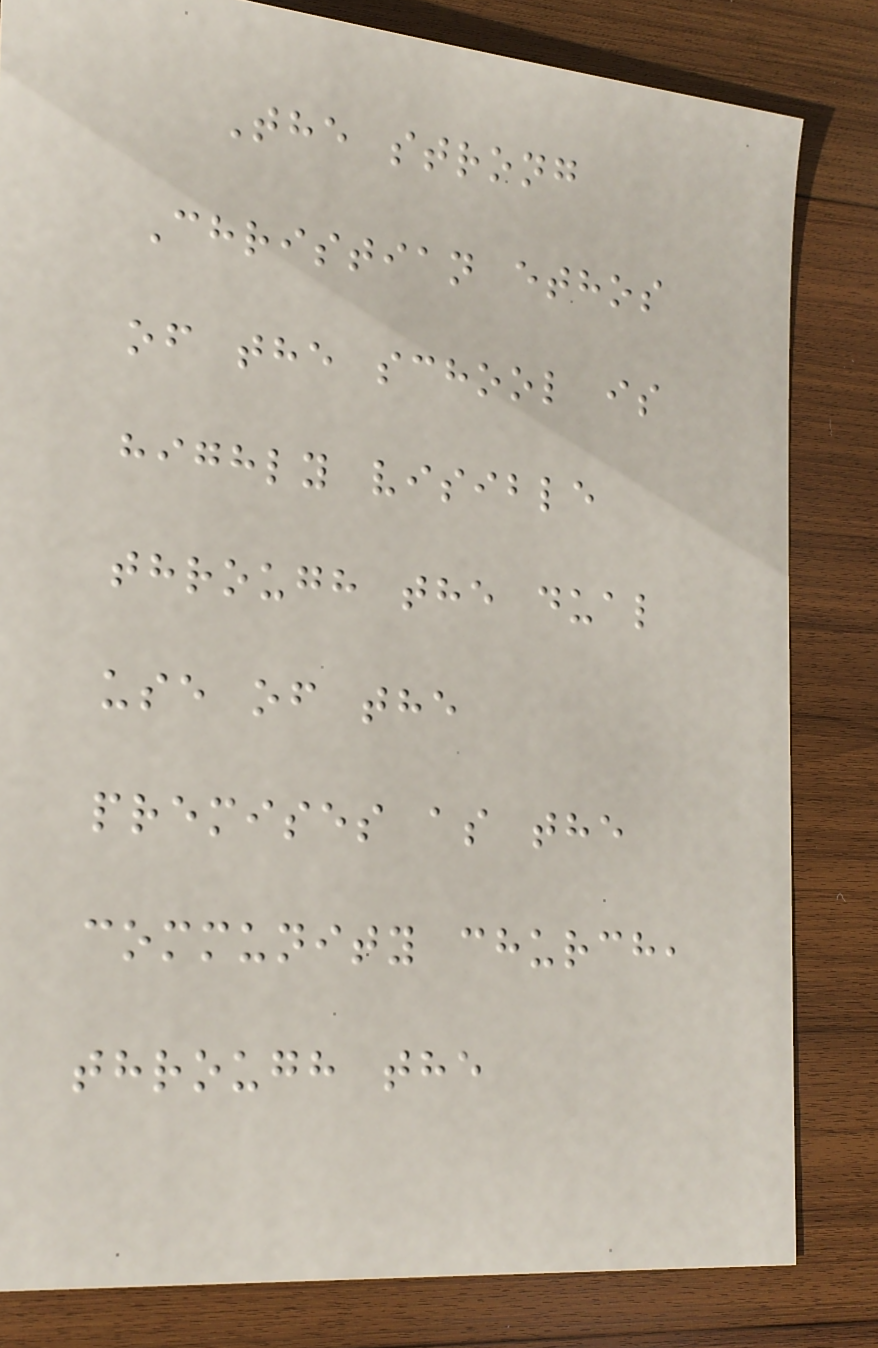The strong
Christian ethos
of the school is
highly visible
through the dual
use of the
premises as the
community church,
through the
